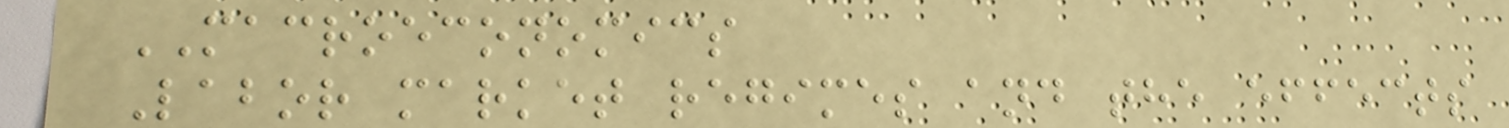MACROECONOMICS
Labor market regimes and the effects
